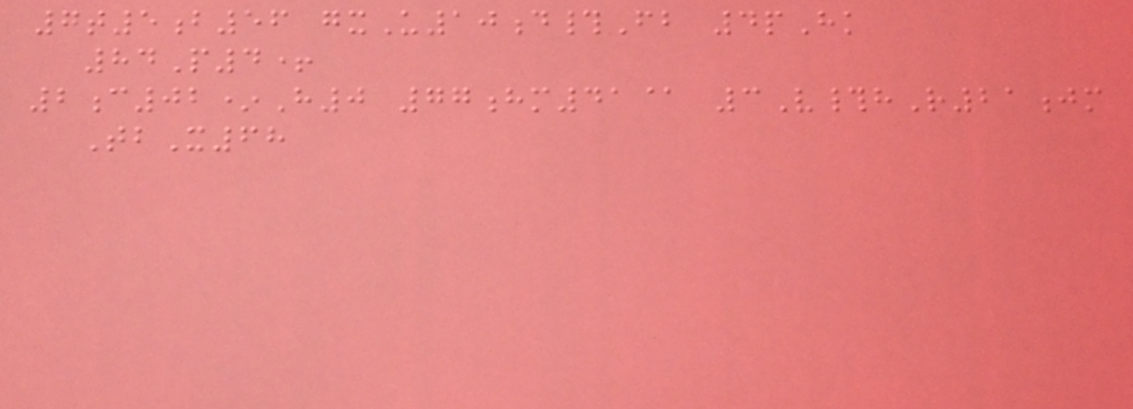7t5b56 gxU10d#Fb 4pHk
84P4+
2c02*H0 77hm41@ 3V#hR21jm
TbX68
